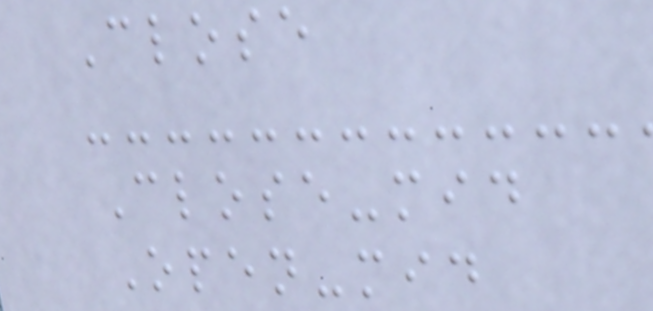Close
Close-mid
Open-mid
